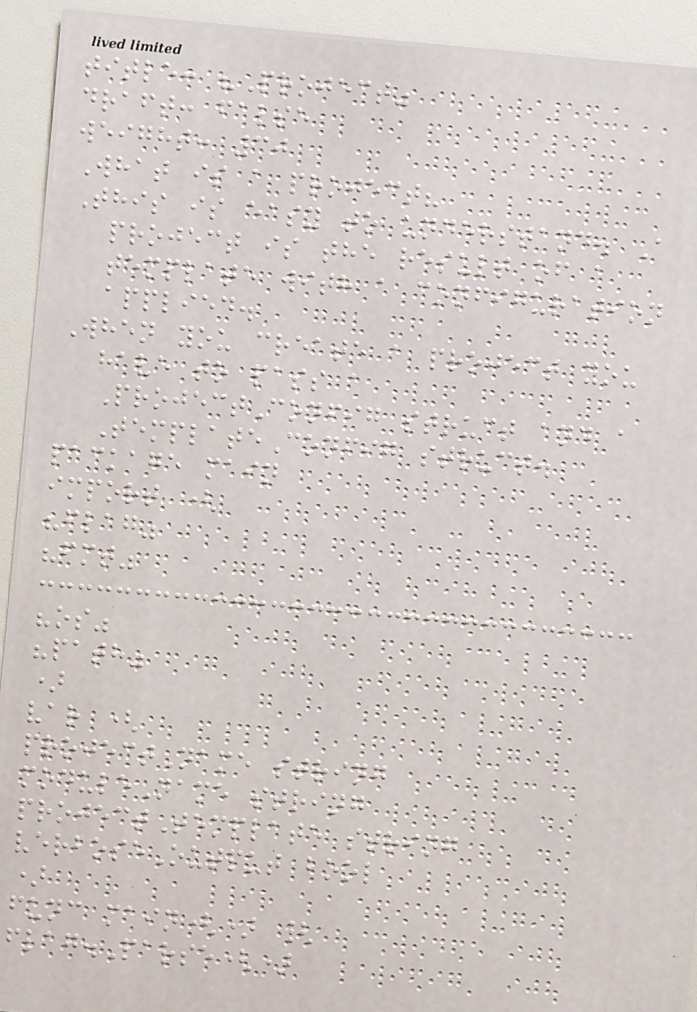title: "Project"
draft: false
weight: 30
What is a project?
This is easy to understand. A
project is the result of a
template with a configuration
applied.
When you create a project you
have to pass a
ProjectConfig struct and a
TemplateConfig struct.
package main
import (
"flag"
"fmt"
"os"
"path"
)
var (
projectName string
moduleName string
projectTemplate string
verboseOutput bool
)
func main() {
flag.Parse()
